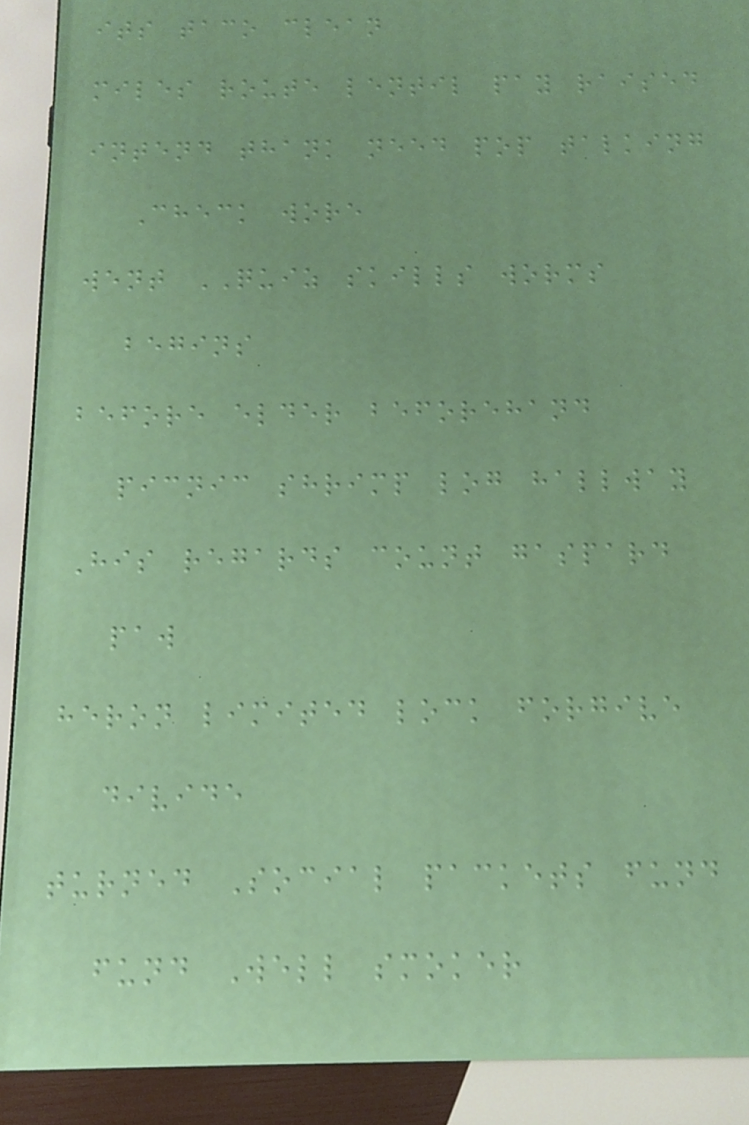its taco clean
miles route lentil pay raised
intend thank need pop talking
Check wore
went QUIZ skills worms
begins
before elder beforehand
picnic shrimp log hallway
His regards count gaspard
paw
heron limited lock forgive
divide
turned Social packets fund
fund Well smoker
